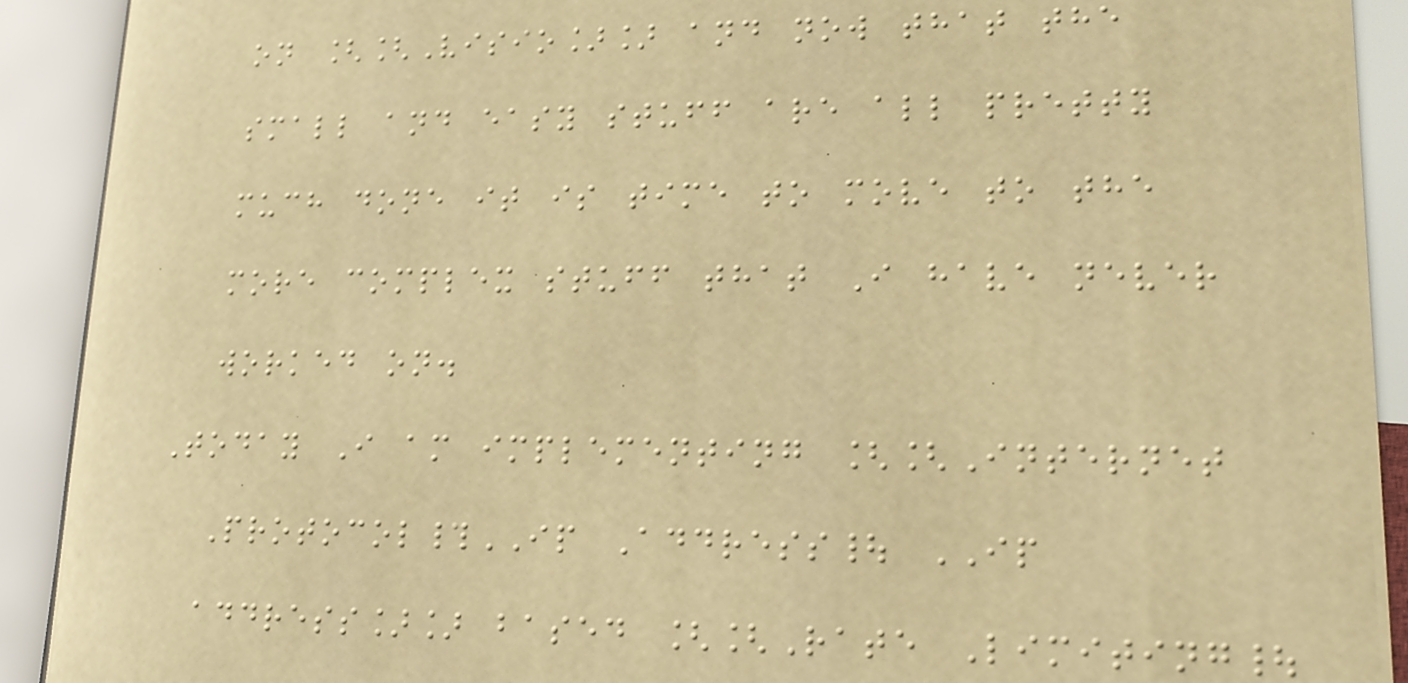on [[Visio]] and now that the
small and easy stuff are all pretty
much done it is time to move to the
more complex stuff that I have never
worked on.
Today I am implementing [[Internet
Protocol#IP Address| IP
address]] based [[Rate Limiting|
